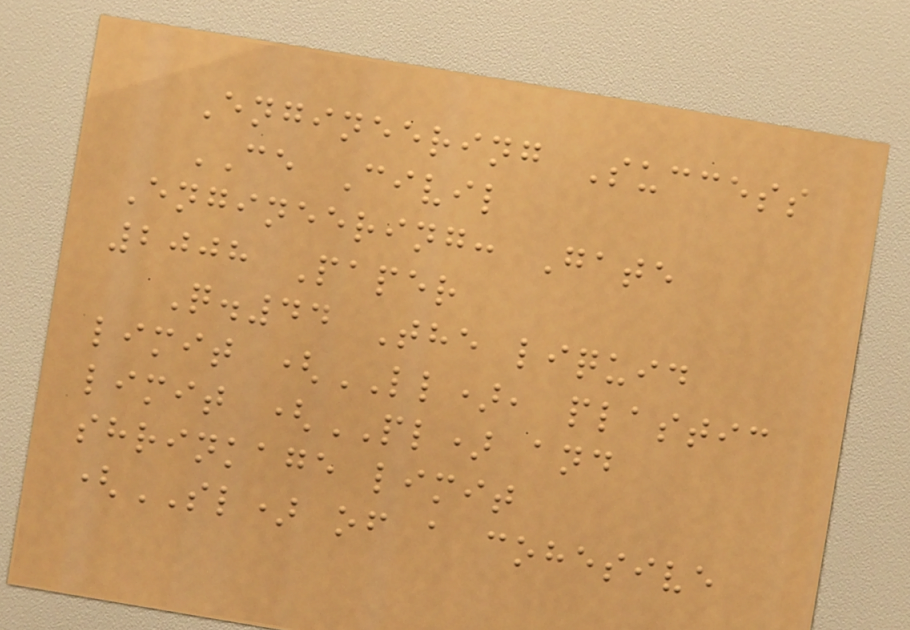Engineering Success
CE Civil
Engineering: Gate
2008 Paper
Q.44 The liquid
limit (LL), plastic
limit (PL) and
shrinkage limit
(SL) of a cohesive
